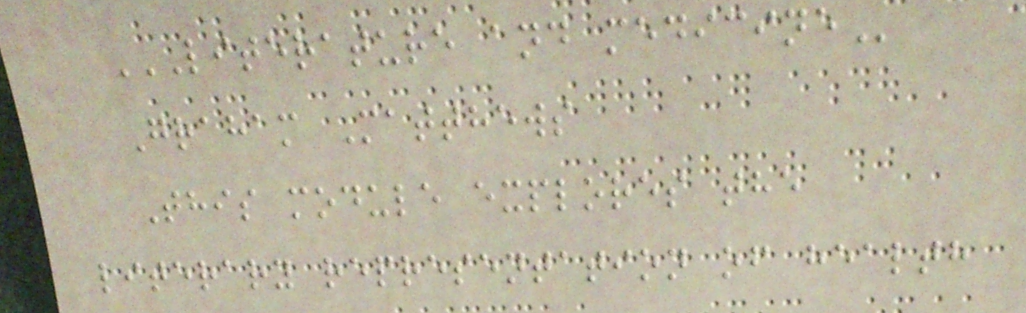LITERATURE AND MEDICINE
Graham Matthews
This module explores the
literary representation of health
